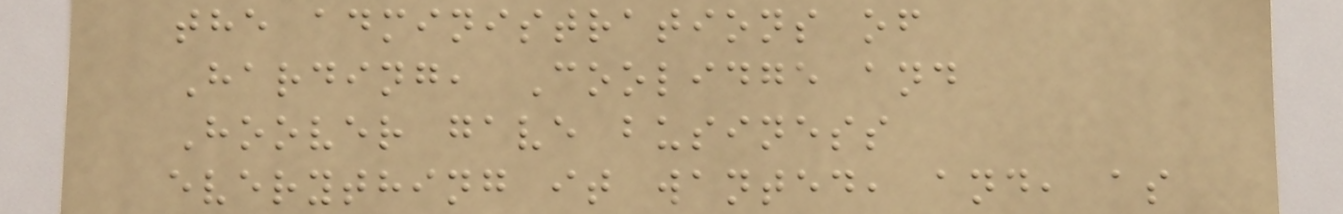the administrations of
Harding, Coolidge and
Hoover gave business
everything it wanted, and, as
